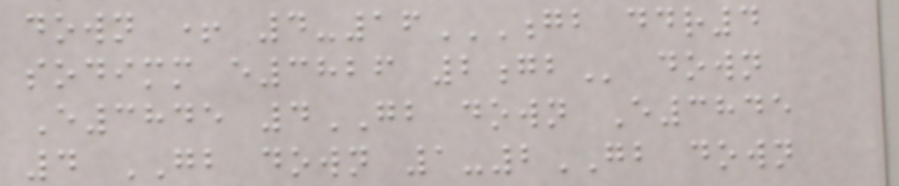down + 4-16GB DDR4
SODIMM E3826 2GB down
E3845 4GB down E3845
4 GB down 1-2GB down
